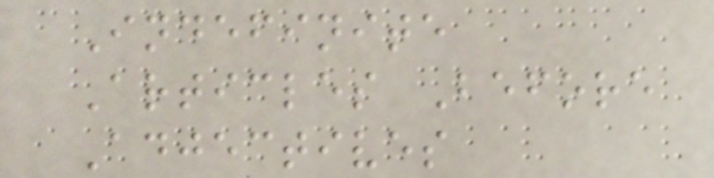Indefinite
Articles Before
Adjectives
